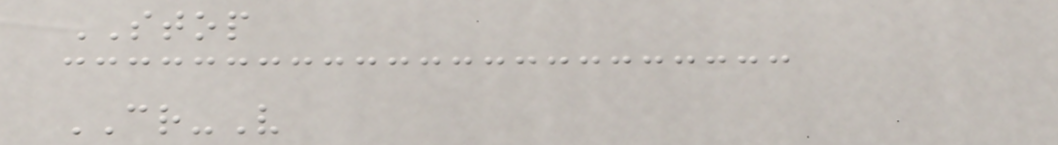STOP
CR-V
